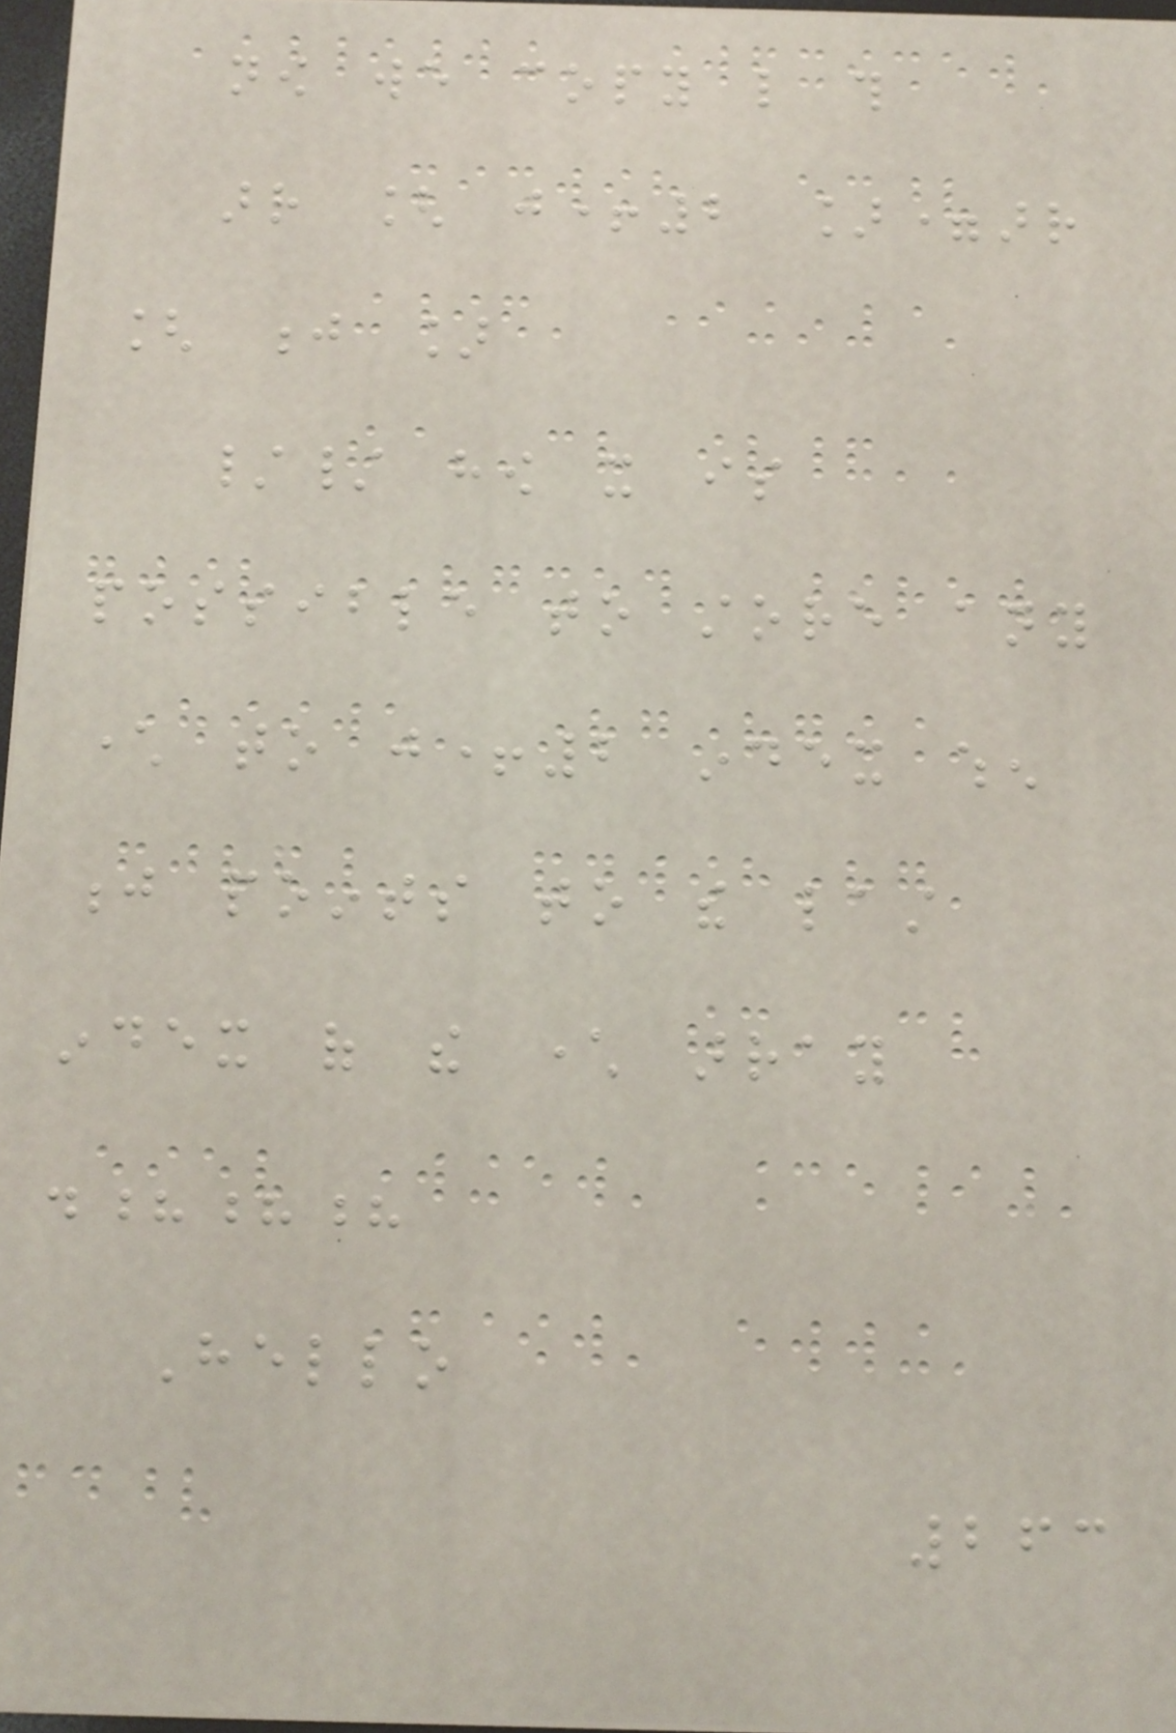now we copy like this
arr [ j+2 ]=arr
[ j ]
// how it is
possible to store any
character to j+2 index when
j points to the last
index of the character array
.???
Hello
263
